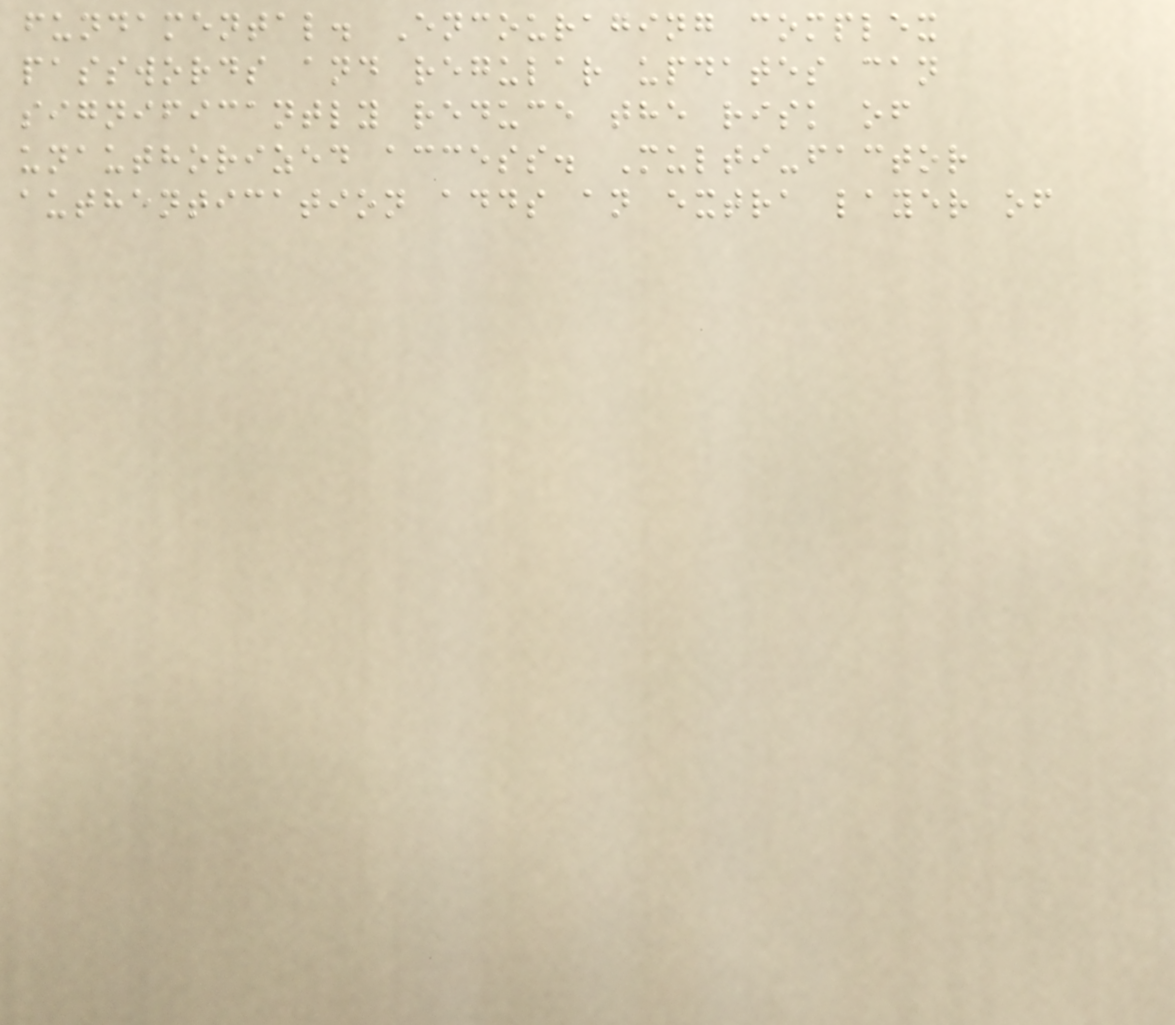fundamental. Encouraging complex
passwords and regular updates can
significantly reduce the risk of
unauthorized access. Multi-factor
authentication adds an extra layer of
